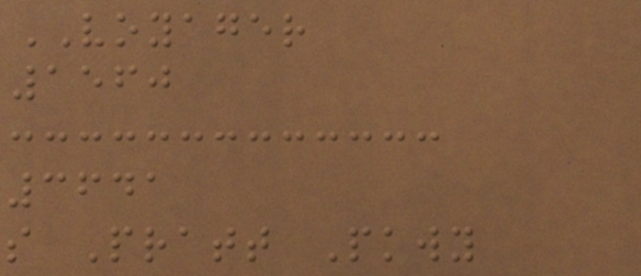VOYAGER
1560
3641
s Pratt Pkwy
